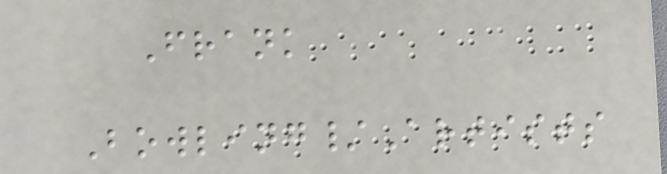Frank
Bowling/Artists
